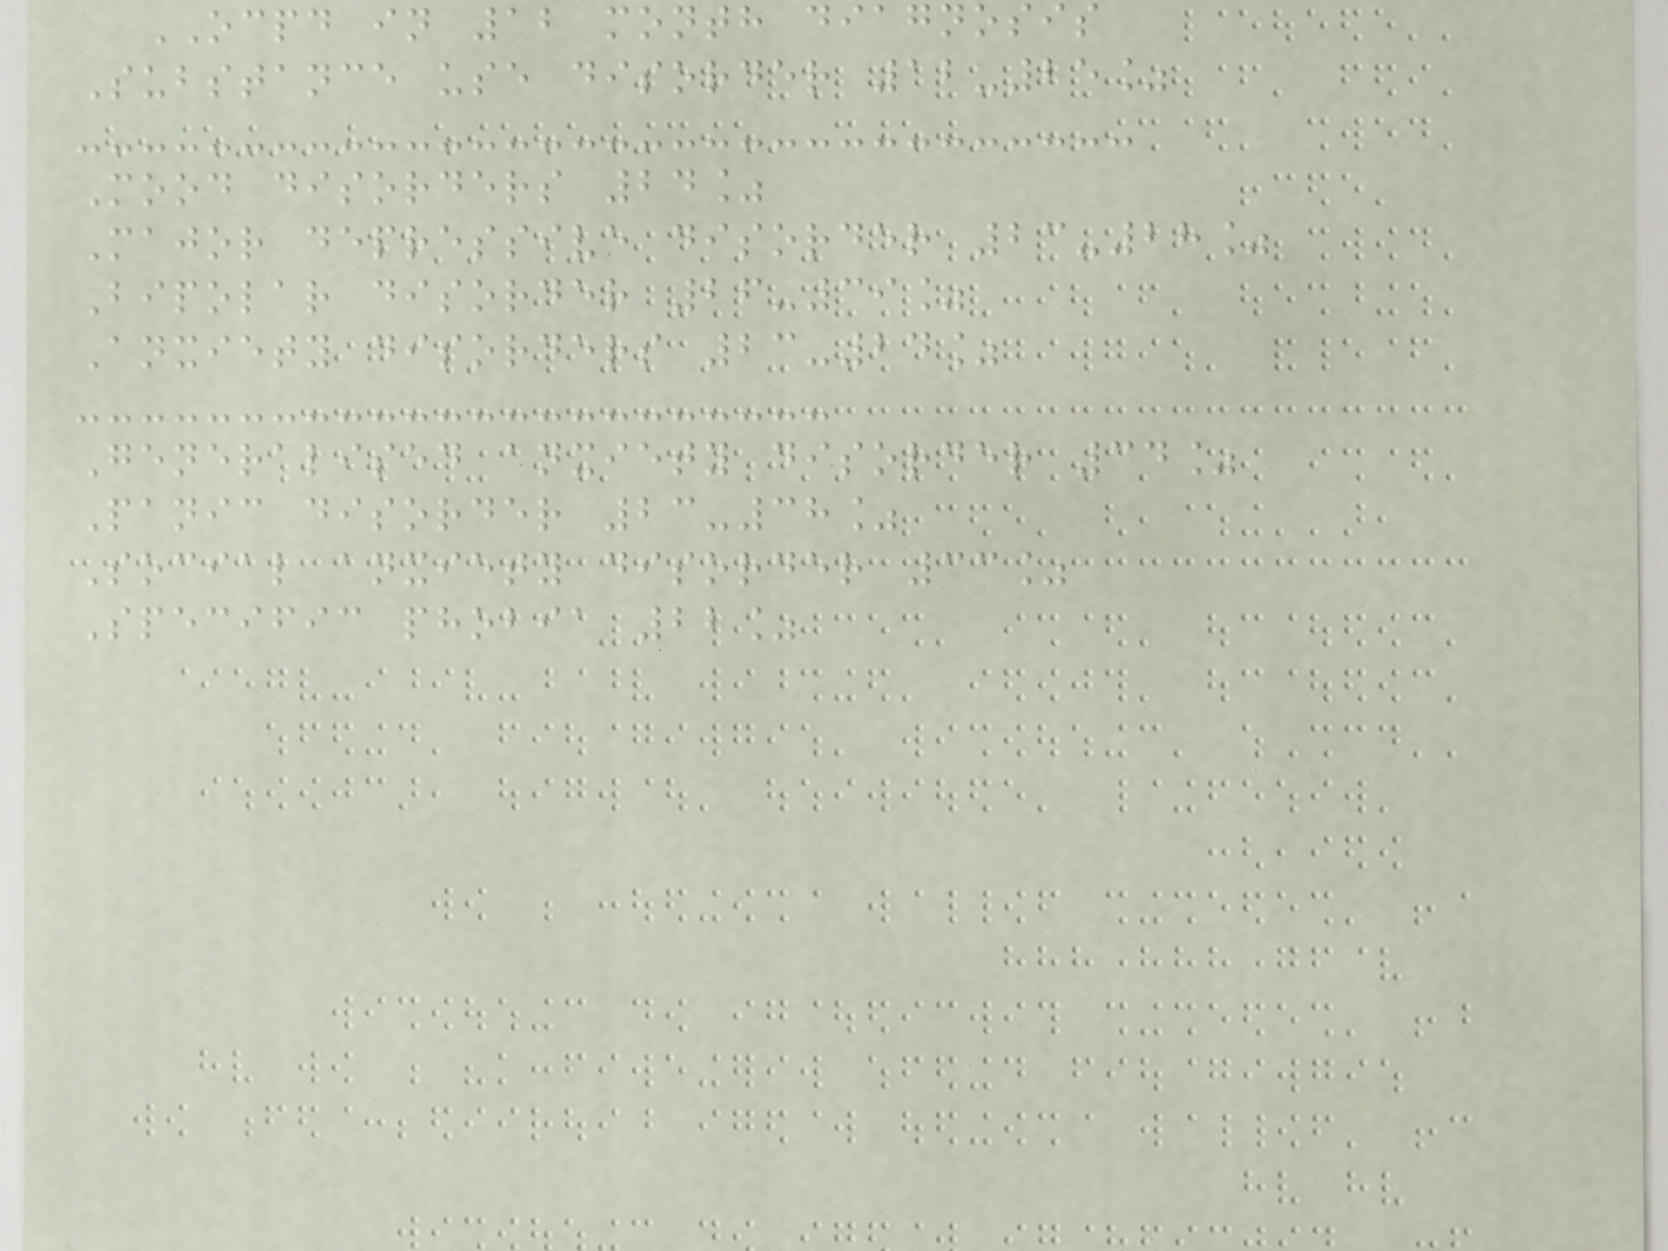OCPD in 12 month diagnosis
Substance use disorder 12-25%
Mood disorders 24%
Major depressive disorder 23-28%
Bipolar disorder 26-39%
Anxiety disorders 23-24%
Generalised anxiety disorder 34%
Panic disorder 23-38%
Social anxiety disorder 33%
Specific phobia 22%
